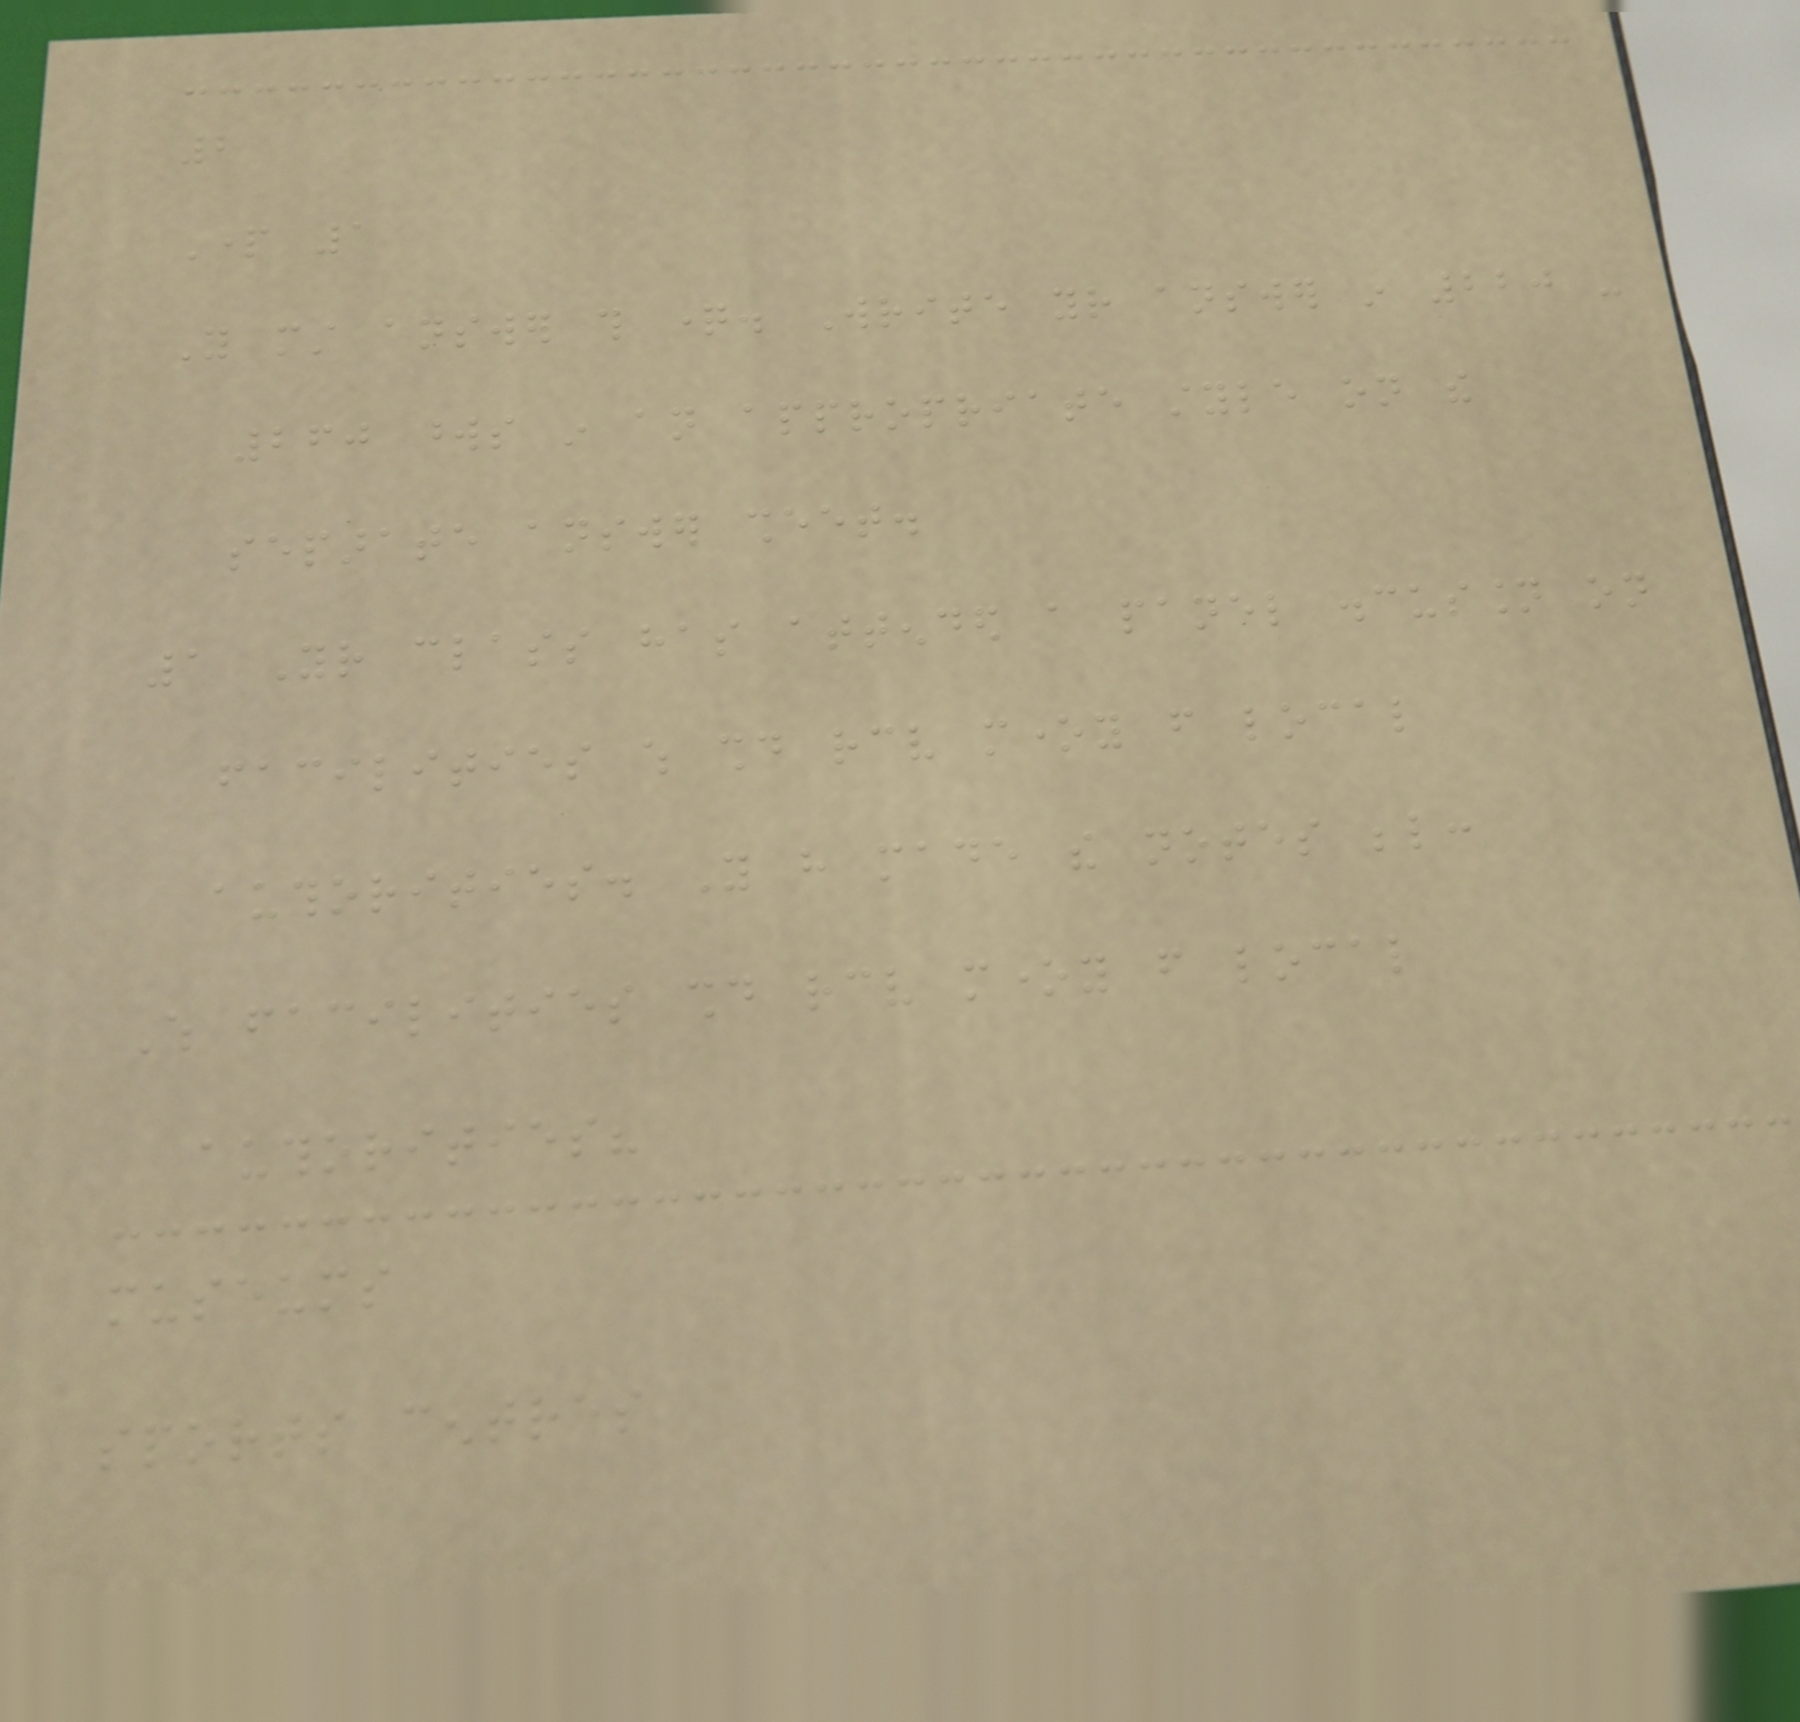2
Part 1
You must answer this question. Write your answer in 220 -
260 words in an appropriate style on the
separate answer sheet.
1 Your class has attended a panel discussion on
facilities which should receive money from local
authorities. You have made the notes below:
Which facilities should receive money from local
authorities?
museums
sports centres
